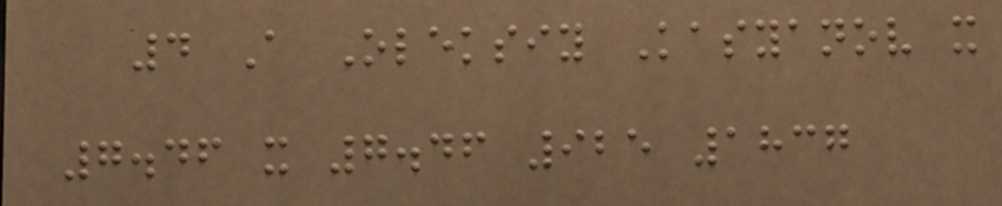4 A Oleksiy Kasyanov x
7.46 x 7.46 925 1837
